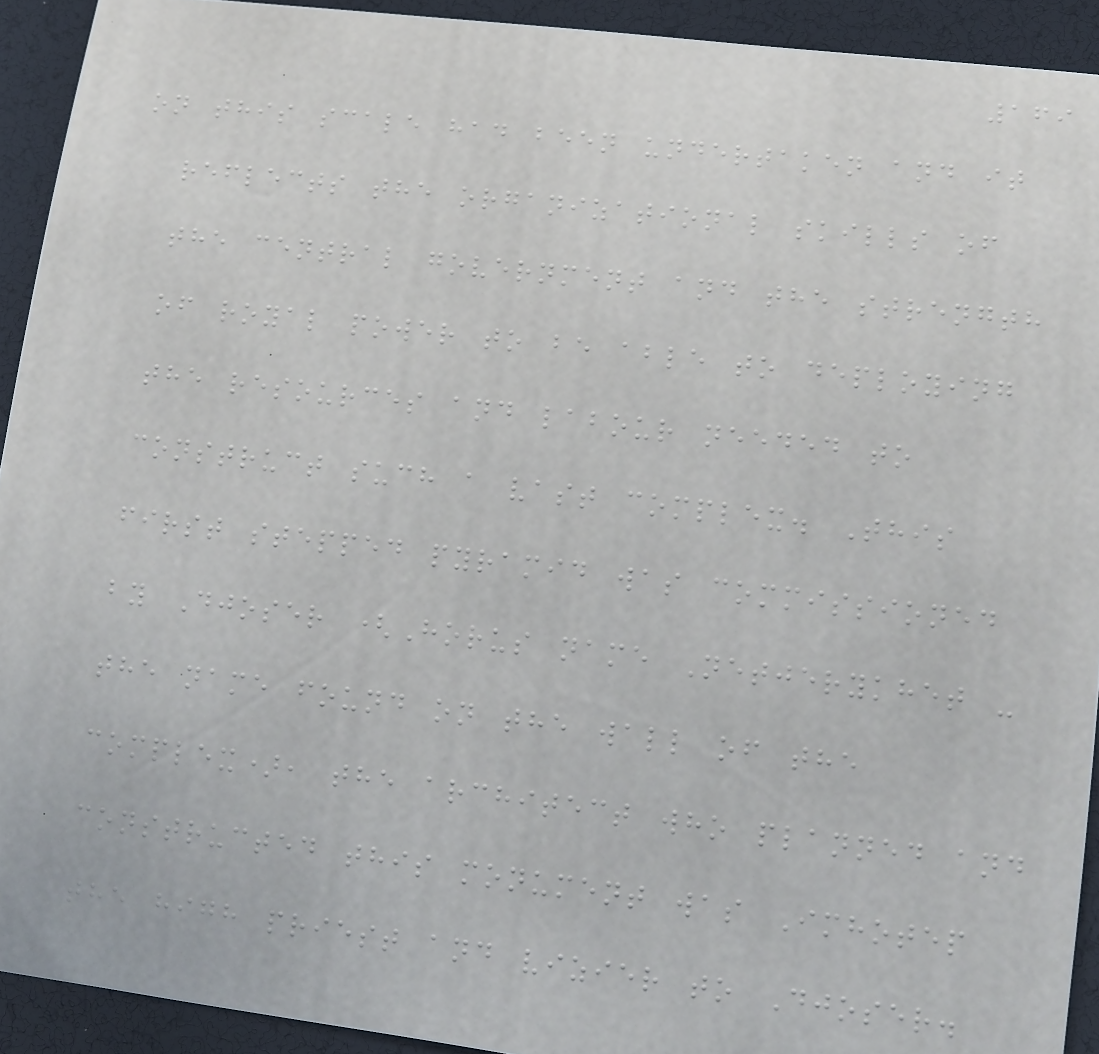169
on this scale had been undertaken and it
reflects the organizational skills of
the central government and the strength
of royal power to be able to deploying
the resources and labour needed to
construct such a vast complex. This
first stepped pyramid was commissioned
by Djoser (Horus name Netjerykhet -
the name found on the wall of the
complex), the architect who planned and
constructed this monument was Imhotep
the high priest and vizier to Djoser.
